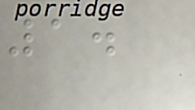1.
